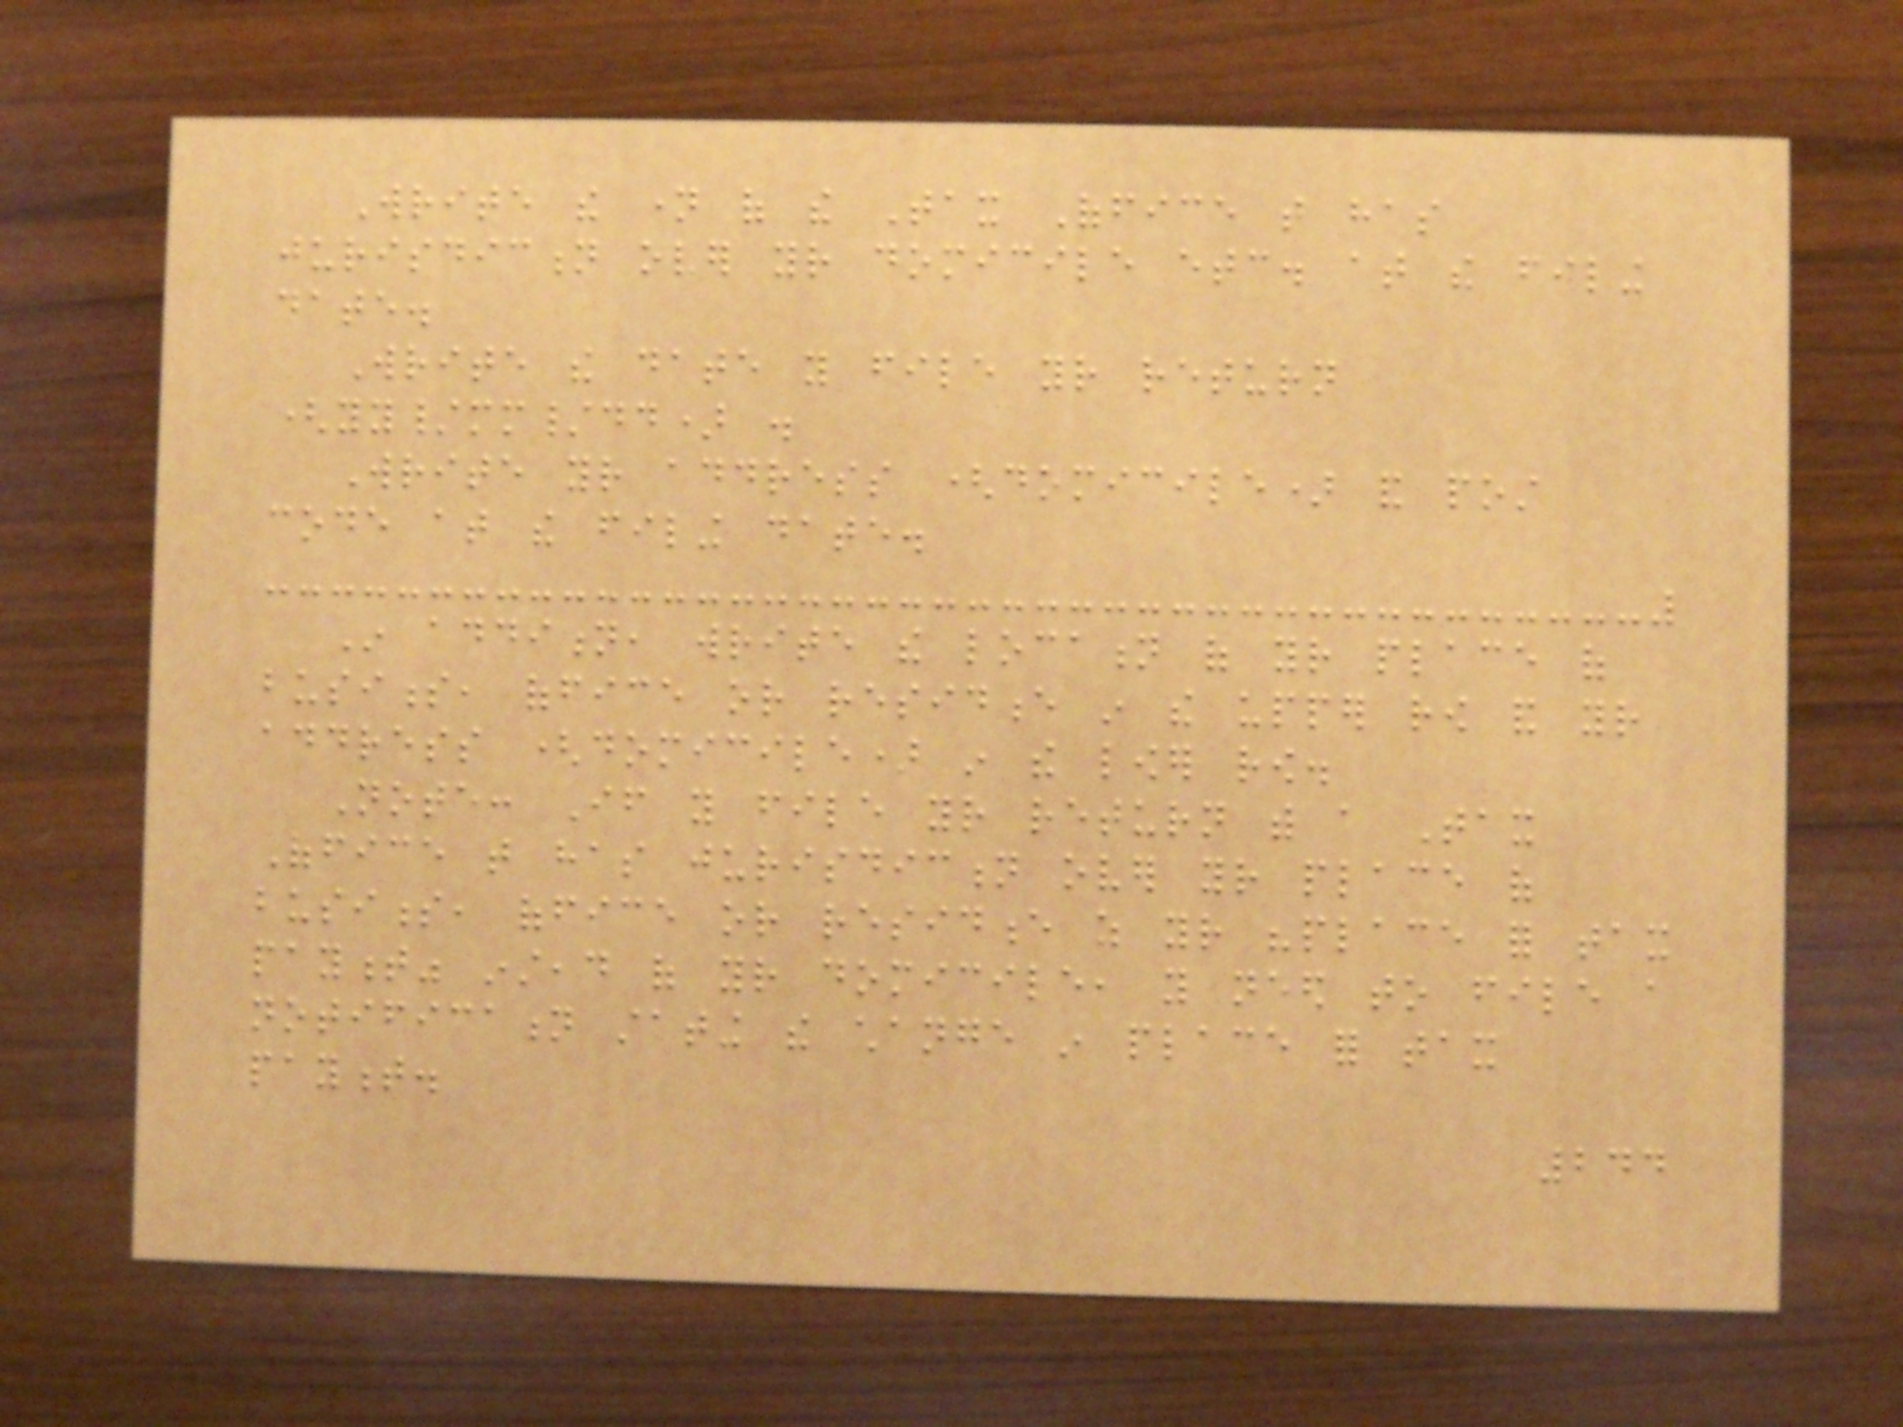Write the name of the Tax Office that has
jurisdiction over your domicile etc. at the filing
date.
Write the date you file your return
(yy/mm/dd) .
Write your address (domicile) and post
code at the filing date.
In addition, write the location of your place of
business, office or residence in the upper row and your
address (domicile) in the lower row.
Note: If you file your return with a Tax
Office that has jurisdiction over your place of
business, office or residence as your "place for tax
payment" instead of your domicile, you need to file a
notification stating the change in place for tax
payment.
244
